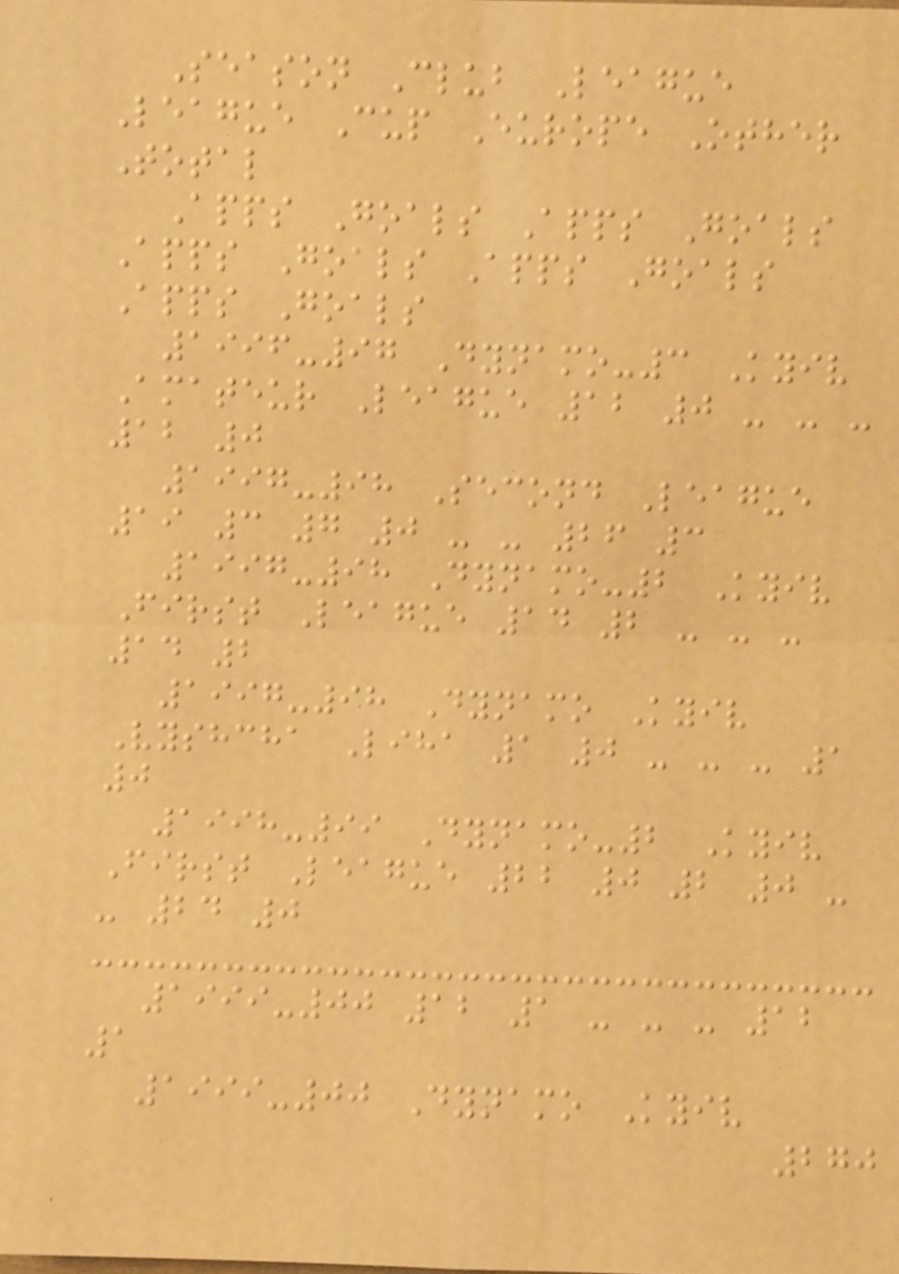Season Club League
League Cup Europe Other
Total
Apps Goals Apps Goals
Apps Goals Apps Goals
Apps Goals
1996-97 Dynamo-3 Kyiv
Amateur League 12 0 - - -
12 0
1997-98 Second League
19 3 7 0 - - 26 3
1997-98 Dynamo-2 Kyiv
First League 14 2 - - -
14 2
1997-98 Dynamo Kyiv
Vyshcha Liha 1 0 - - - 1
0
1998-99 Dynamo-2 Kyiv
First League 22 0 2 0 -
- 24 0
1999-00 12 1 - - - 12
1
1999-00 Dynamo Kyiv
270
